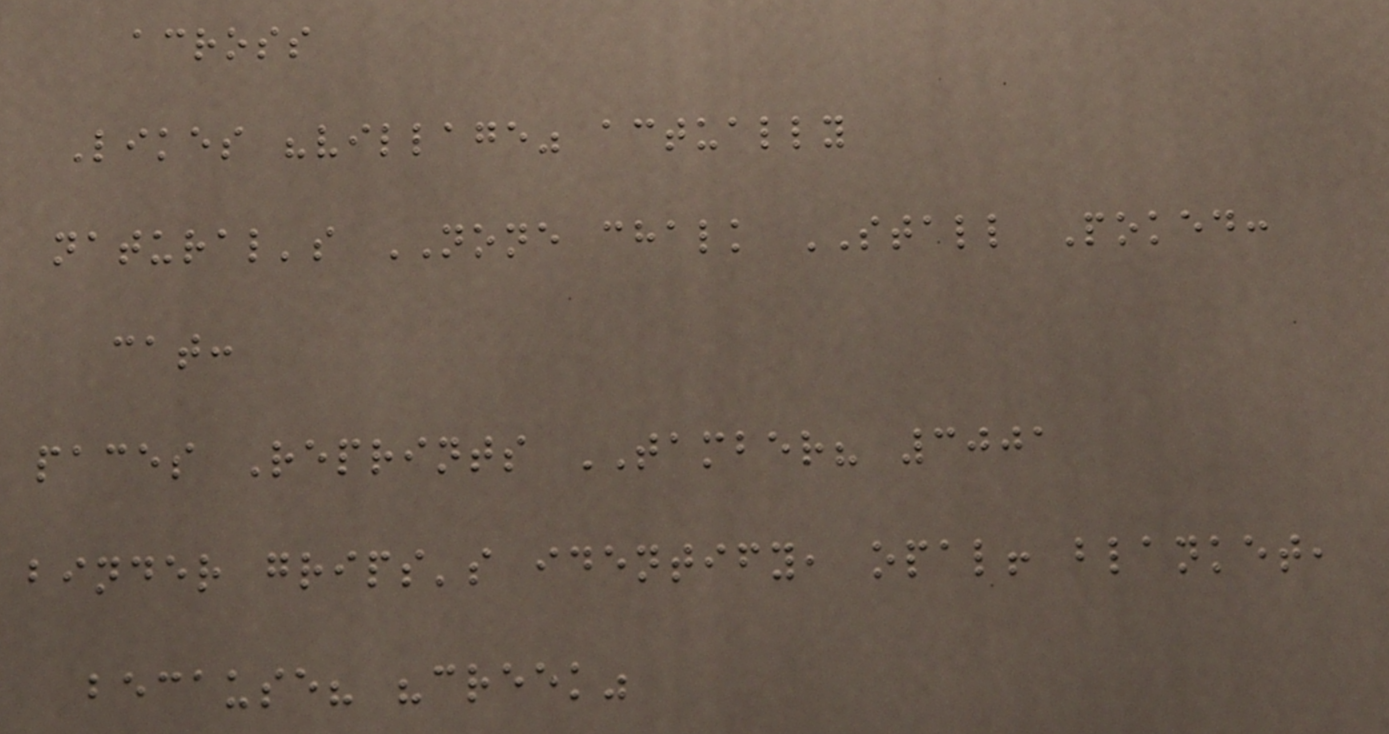across
Likes "village" actually
natural's NONE chalk STALL Poked:
cat:
paces Reprints TAMBER? 3001
binder grips's identify, opal! blanket,
because? "creek"
